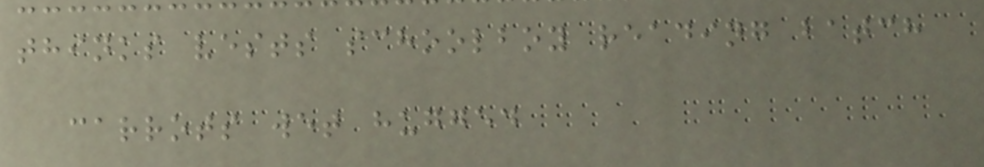thinks vests schoolboy reading batch
carrots wet hugged
